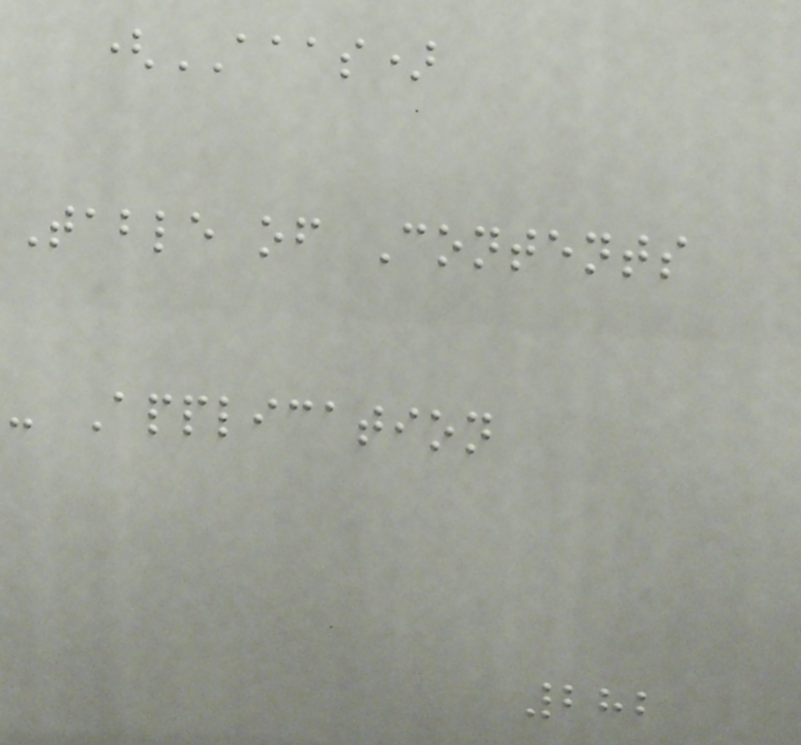(AAAS)
Table of Contents
- Application
282
